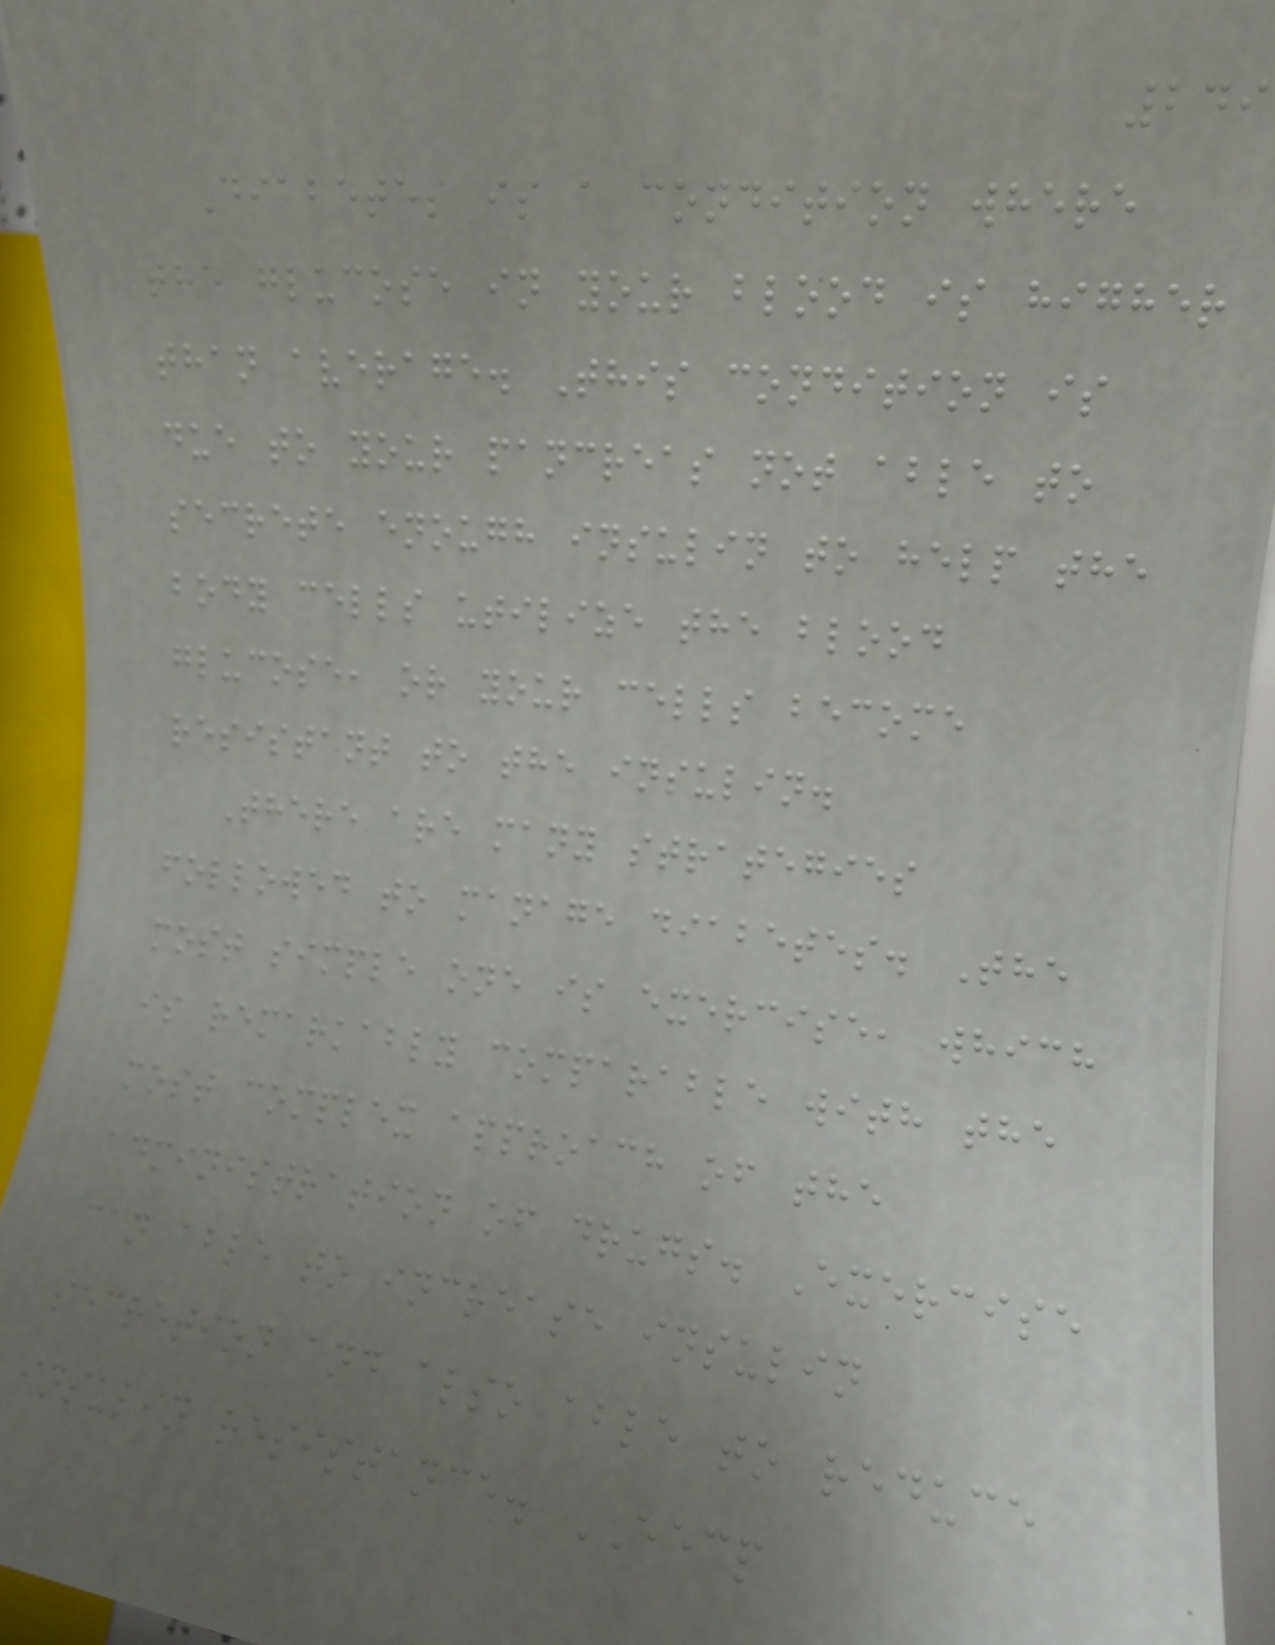249
Diabetes is a condition where
the glucose in your blood is higher
than average. This condition is
due to your pancreas not able to
secrete enough insulin to help the
body cells utilize the blood
glucose, or your cells become
resistant to the insulin.
There are many strategies
followed to manage diabetes. The
most simple one is exercise, which
is remarkably comparable with the
most complex approach of the
administration of drugs. Exercise
can able to increase insulin
secretion and also able to reduce
insulin resistance. EECP
